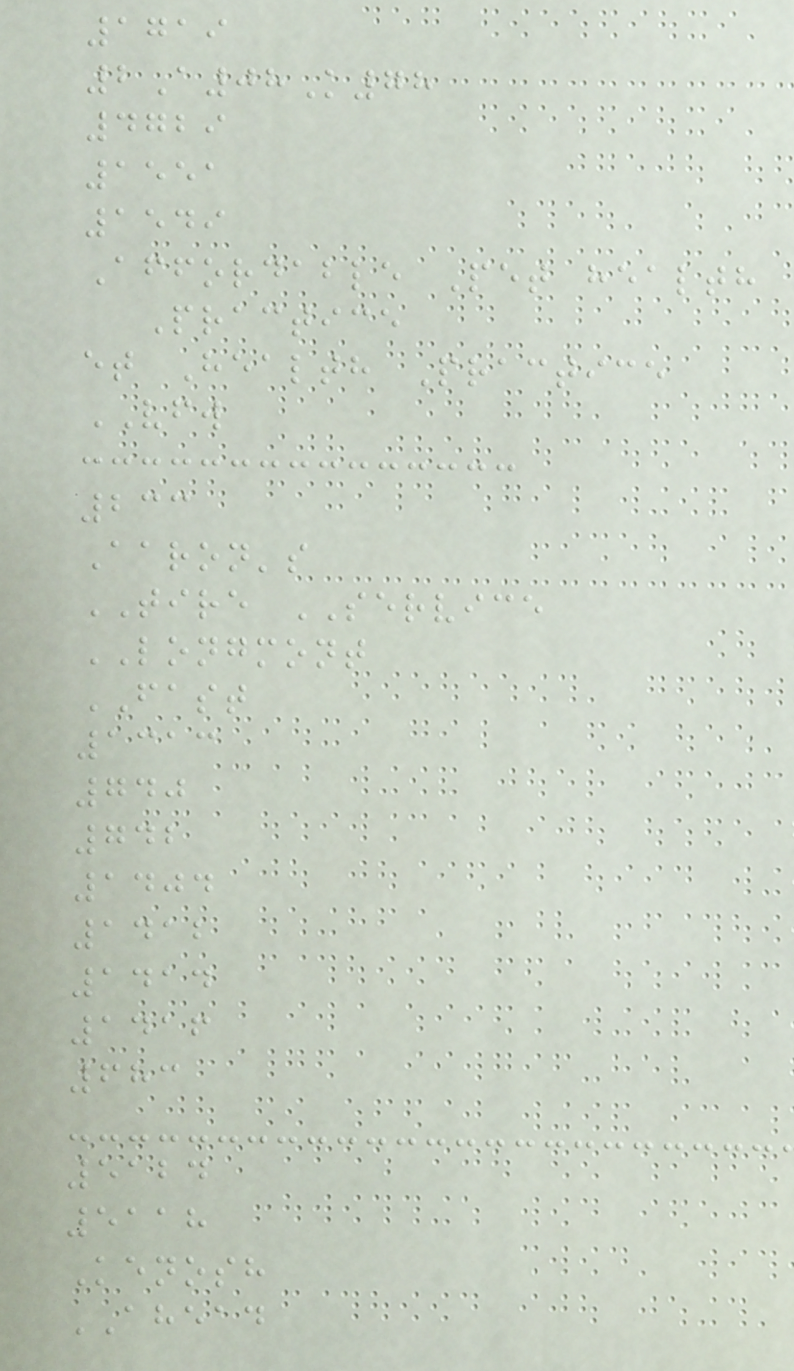1719
2A08K78
4729
1551
1549
Affordable Pet health
Practice
et Health Practice
VFW
233
Aaron's
TIRE SERVICE
LONGMONT
FAST
1313
740
742
1404
1412
1414
1416
683
5124
5118
Kenosh
AHEAD
